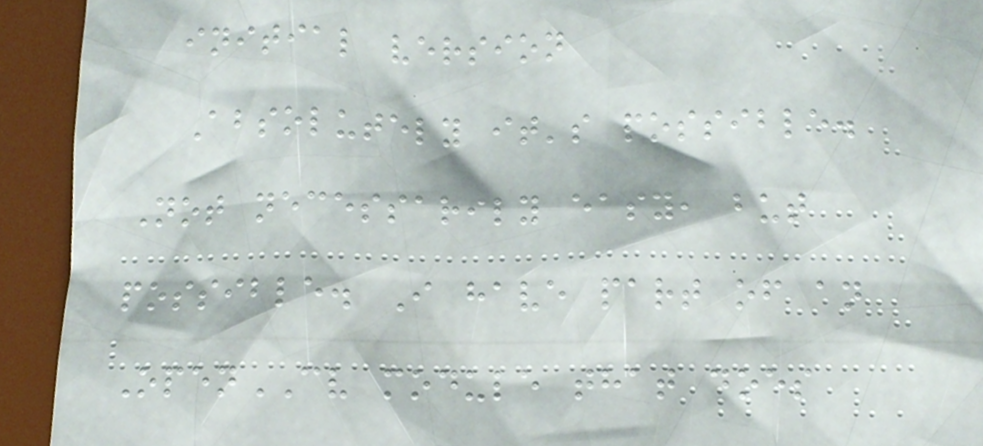initial version
Absolutely it's possible.
Not necessarily easy, but
possible. I have part of an
OpenCV module that does
